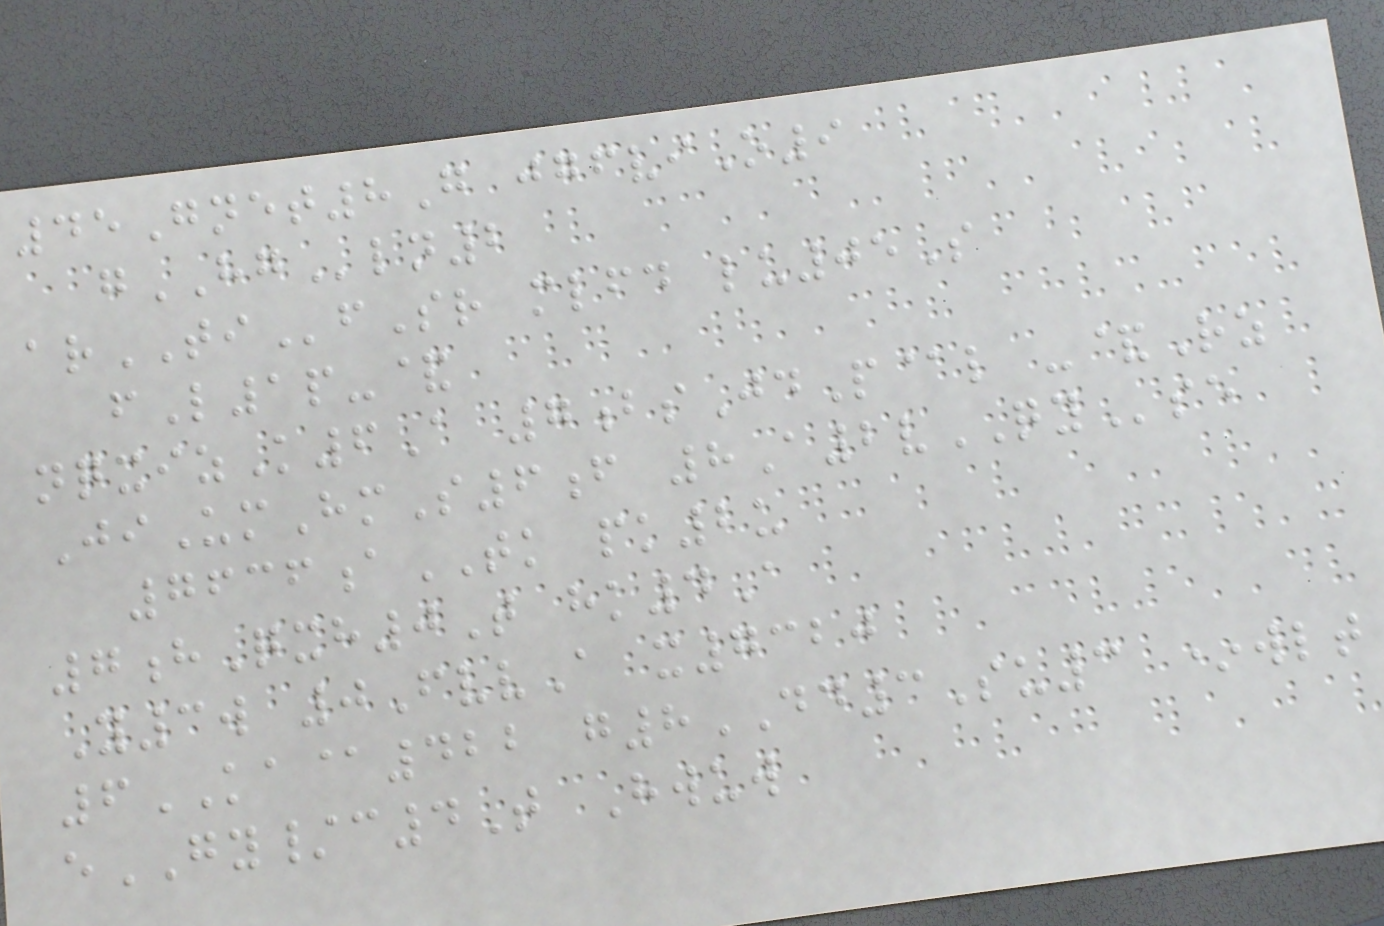45Gnet8G jgfviO9
gHGln2
arTIfSr mlfd lu05S
fL1p-&
nqxizK6A 7bsJdP@l -&Rz
JiUmHmS6f 8A2vQYse
7636aTK pk2u
7hQxh0T hk4A
Y3w 0FvvA x7320
6KA@422 g8DD3Su3 *wlt
eGY/c4T Hwuw
